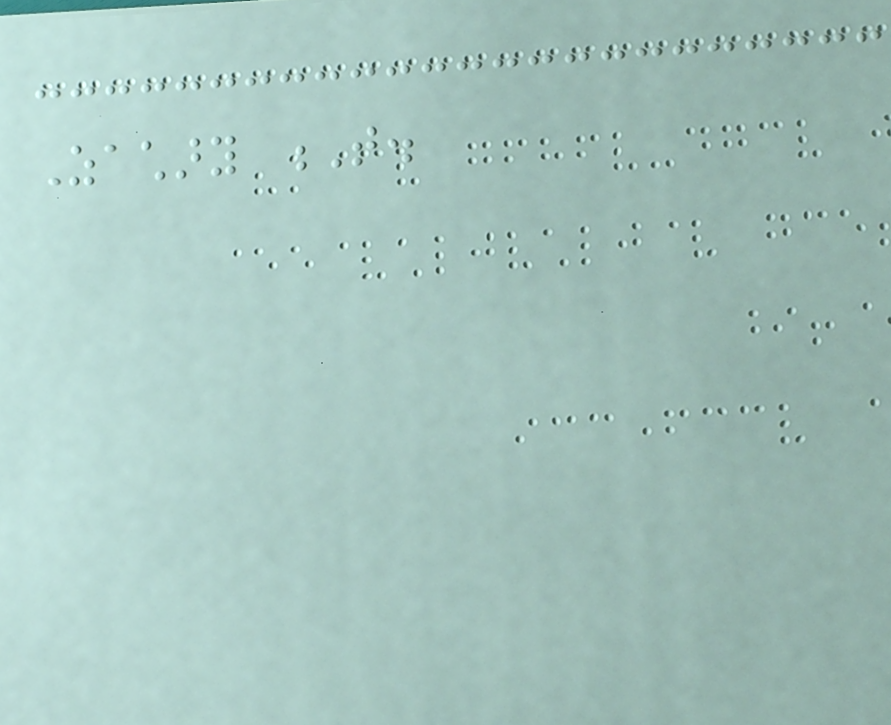Zachary T.
